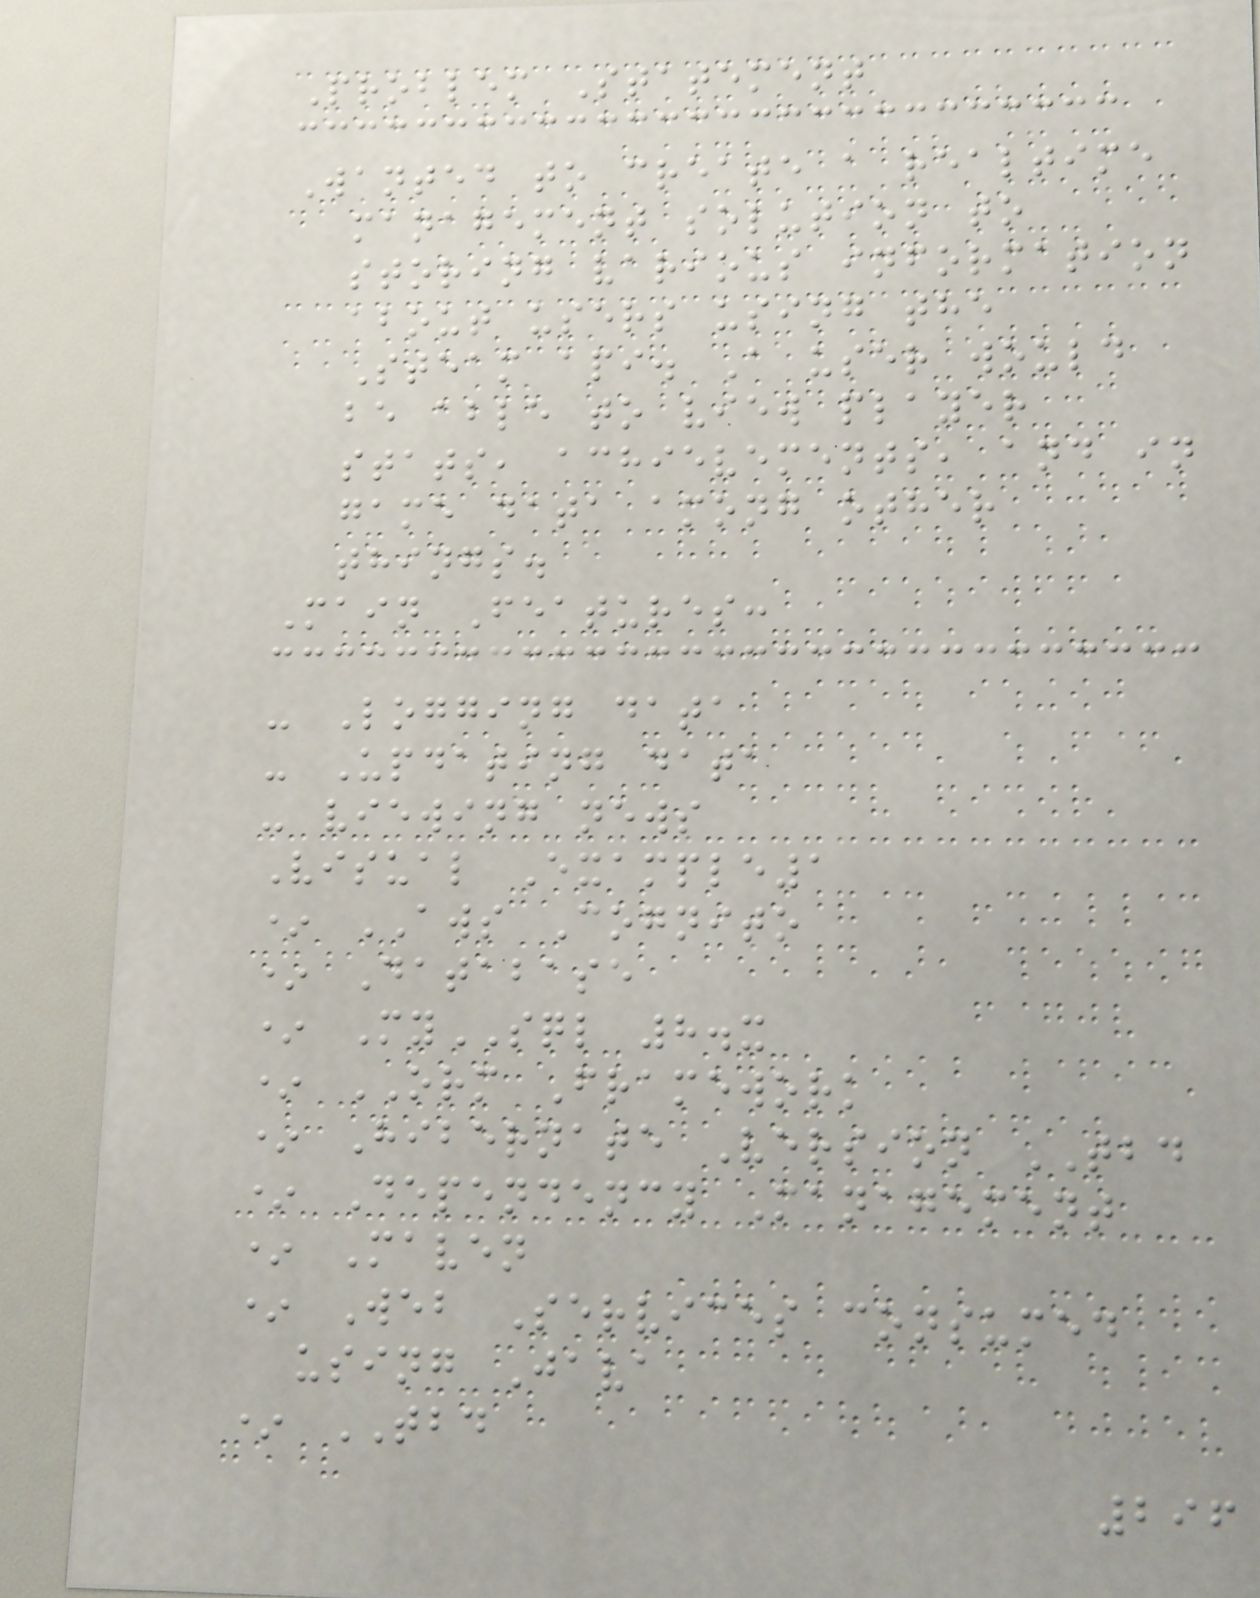Problem Statement
Wanted to create a realtime
management solution to
storing various information
about users using the
Steam api. A user would
be able to view player
stats, achievements, and in
game data among other
things.
Main Features:
- Logging data
- Updating data
- viewing news
Visual Example1
* AWS Cognito
* Database
* MySQL 8.x
* ORM Framework
* Hibernate Version TBD
* Dependency Management
* Maven
* Web Services consumed
using Java
* TBD
296
